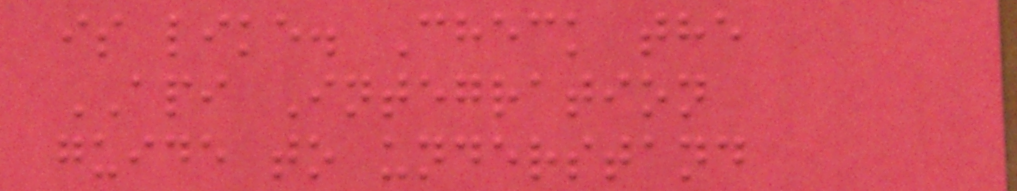is like. Check the
API Integration
guide to understand
